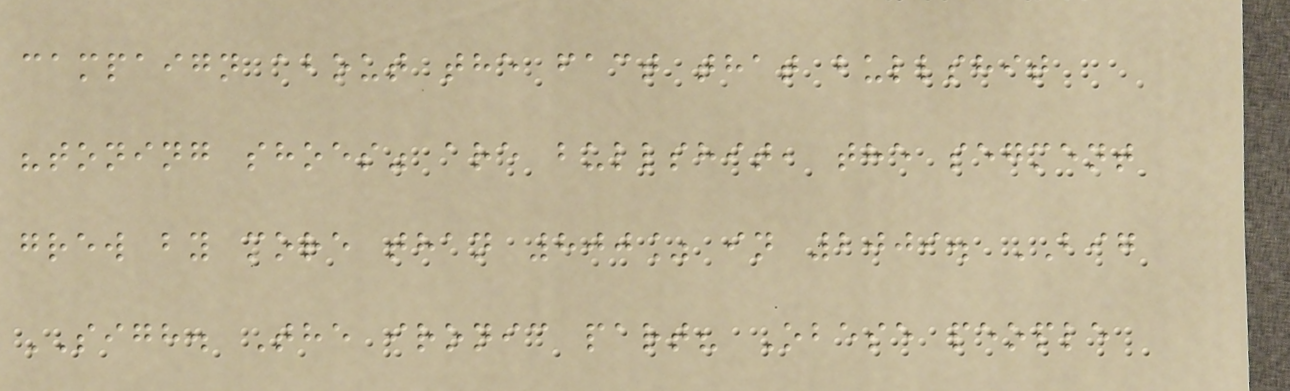campaign about the fact that bullshit
"toning shoes" are bullshit, the segment
grew by more than 800% in 2009. BIG
SIGH. The ironic part? Obese people
